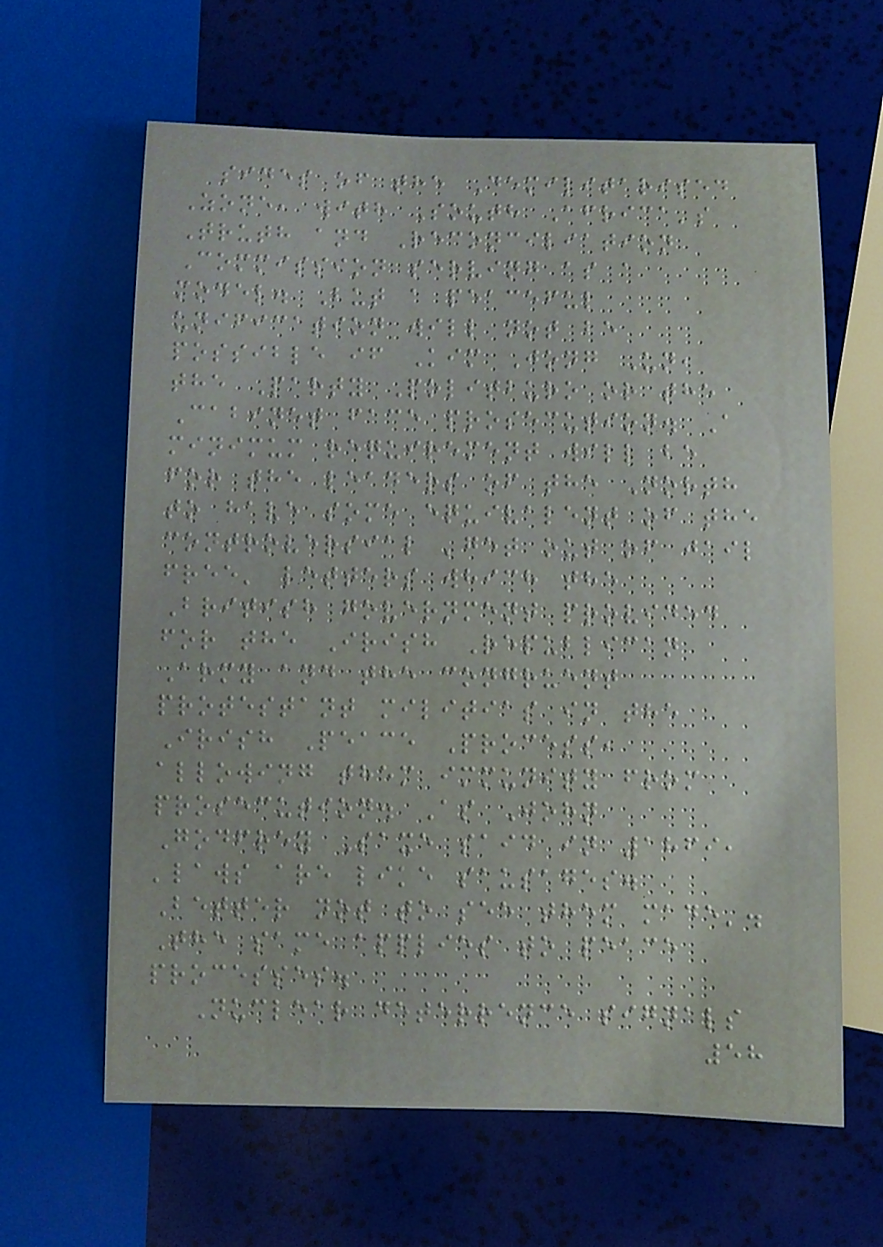sides of the Demilitarised
Zone, with South Africa's
Truth and Reconciliation
Commission serving as a
model. But a peaceful
unification will not be
possible if Kim Jong Un,
the Party Politburo or the
Cabinet face prosecution. A
minimum requirement will be
for the leaders of the North
to have some equivalent of the
controversial 'get out of jail
free' letters which the
British government provided
for the Irish Republican
Army and the congruent
protestant militias in the
Irish Peace Process,
allowing them immunity from
prosecution. As John
Godfrey Saxe said in 1869,
'laws are like sausages.
Better not to see them made'.
The same applies to peace
processes.
Nuclear deterrence signals
58
